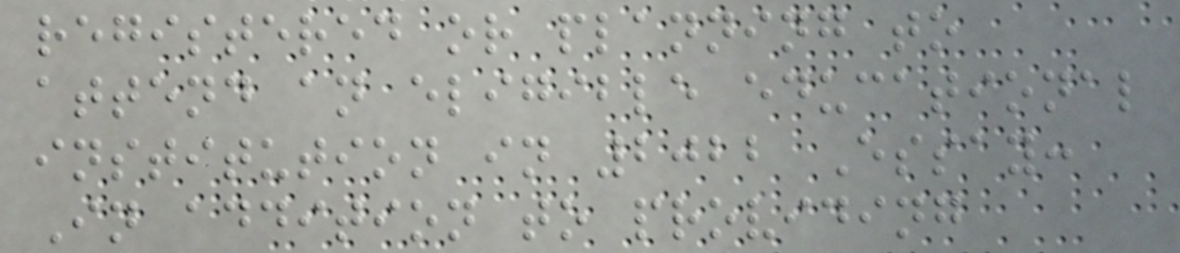registered or planning to
attend an eligible educational
institution in 2022 Essay:
In addition to providing
